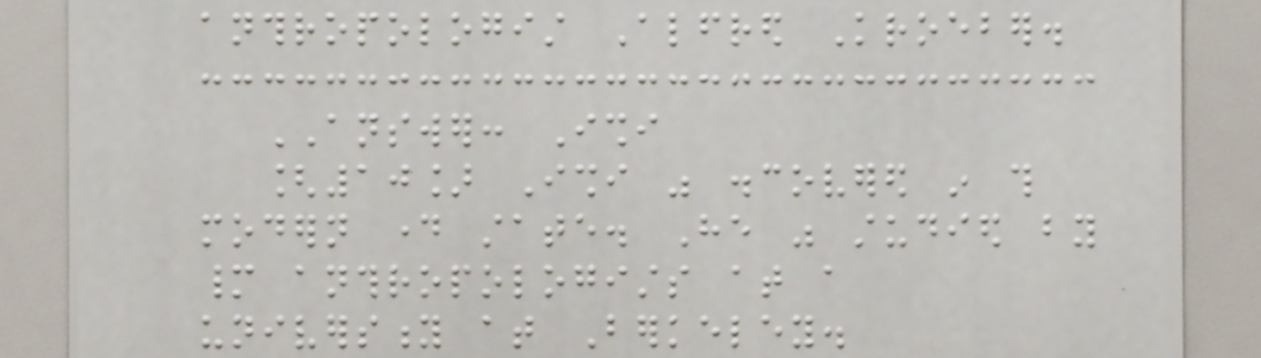anthropologist Alfred Kroeber.
ANSWER: Ishi
[10] Ishi was discovered in this
modern day state. He was studied by
many anthropologists at a
university at Berkeley.
